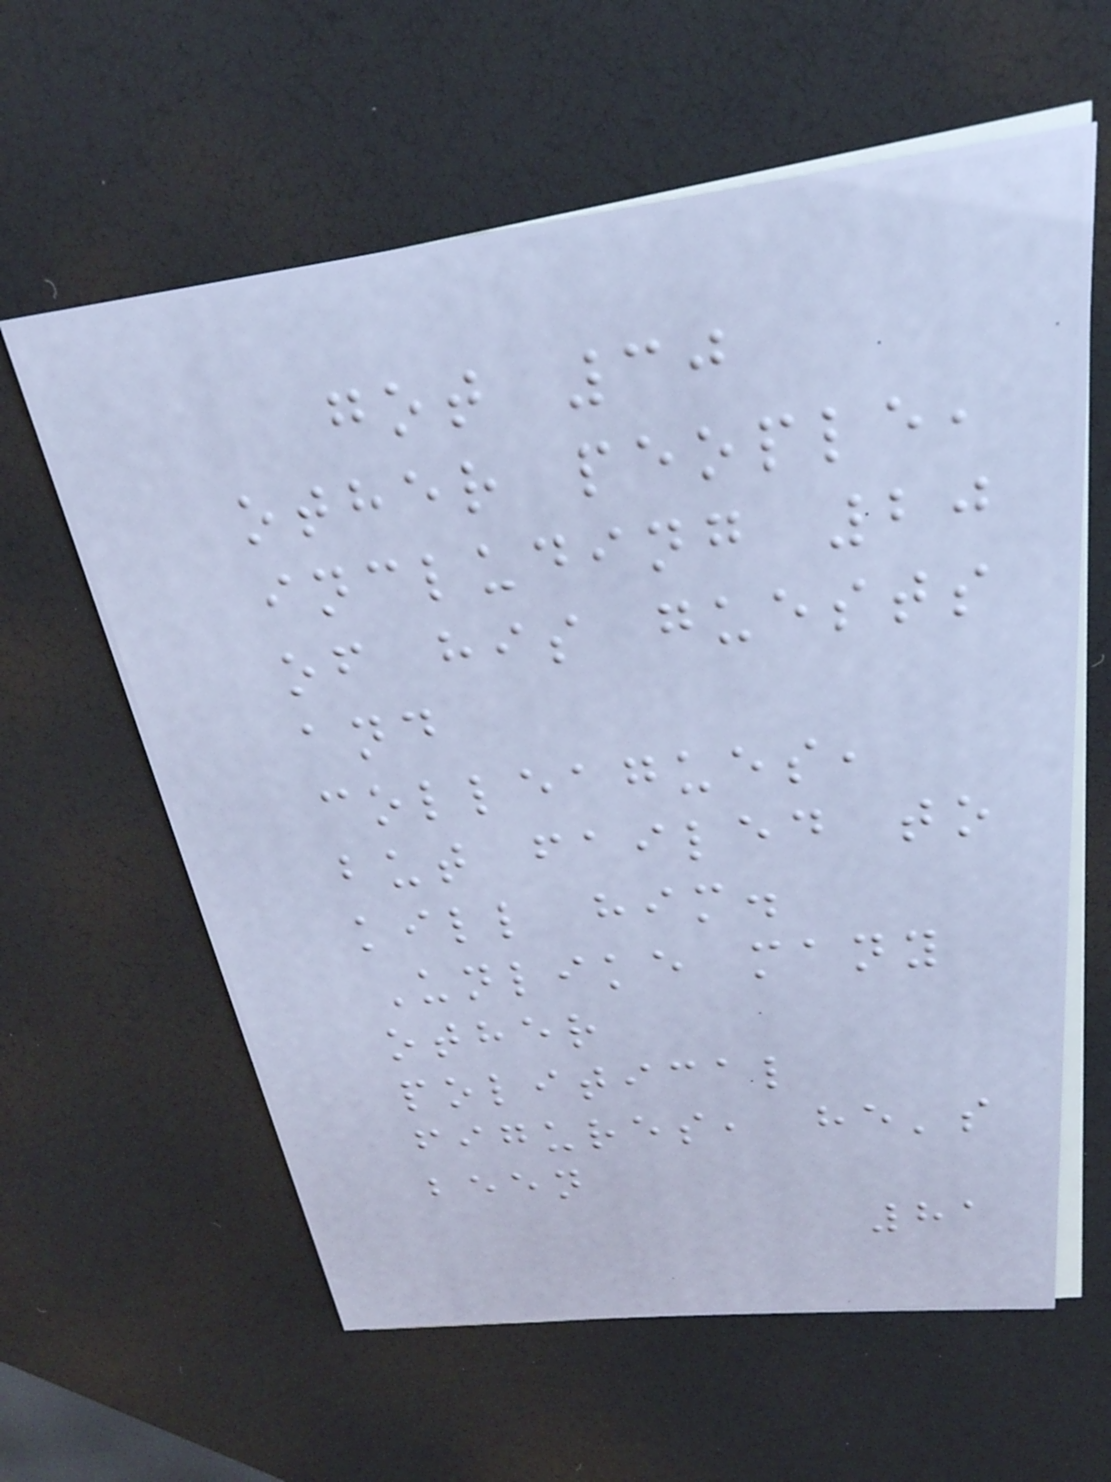got 30
other people,
including 20
of his guests
and
colleagues,
but failed to
kill him.
Unlike many
other
political
figures, he's
been
81
